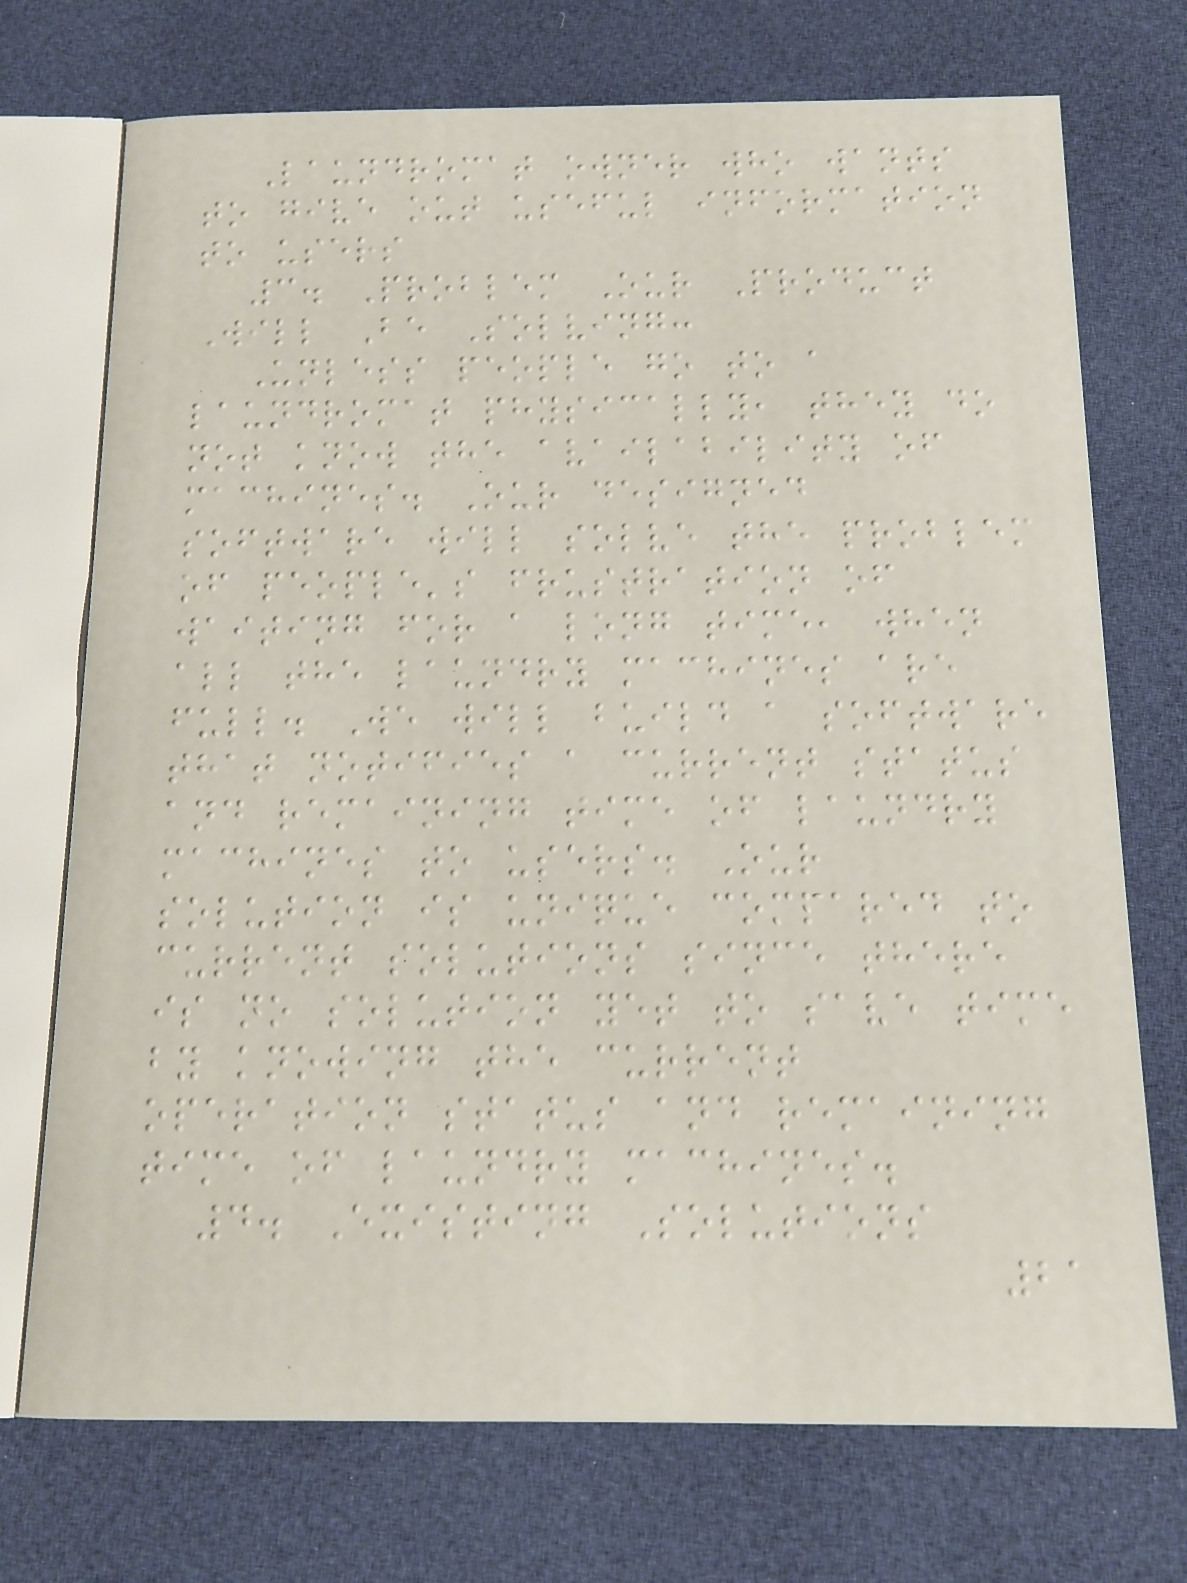Laundromat owner who wants
to give out useful information
to users
3. Problem Our Product
Will Be Solving:
Unless people go to a
laundromat physically, they do
not know the availability of
machines. Our designed
software will solve the problem
of people's frustration of
waiting for a long time, when
all the laundry machines are
full. We will build a software
that notifies a current status
and remaining time of laundry
machines to users. Our
solution is unique compared to
current solutions since there
is no solution yet to save time
by knowing the current
operation status and remaining
time of laundry machines.
4. Existing Solutions
21
